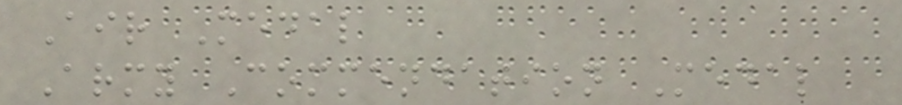Air Medal
Army Commendation Medal
